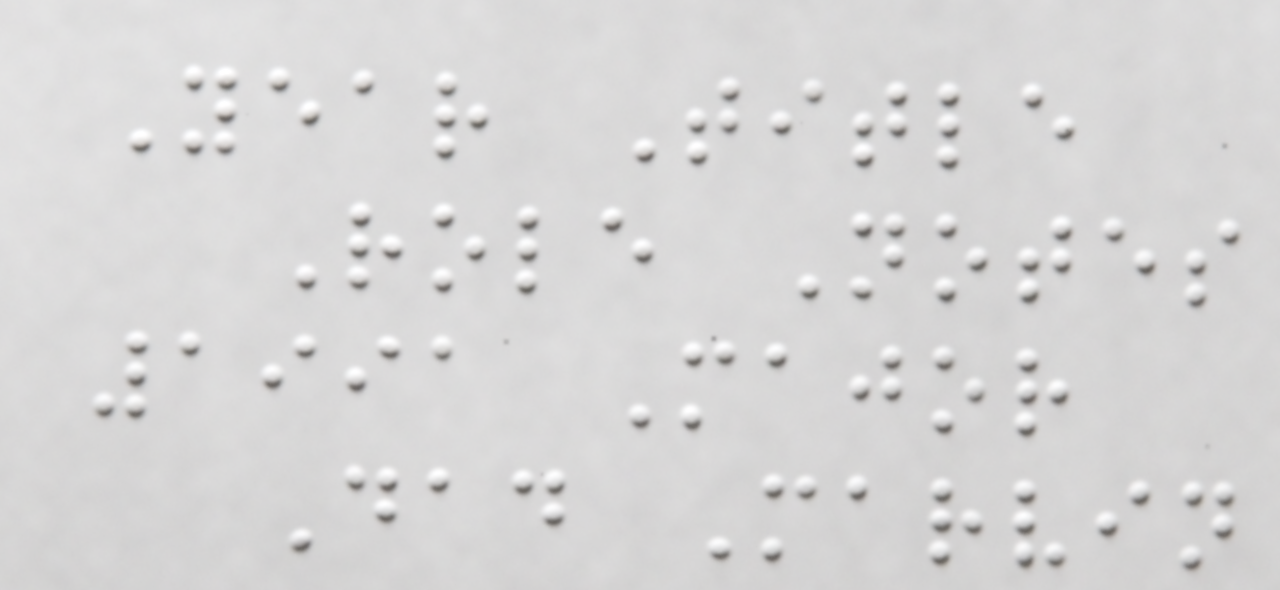Year Title
Role Notes
1991 Major
Dad Marvin
